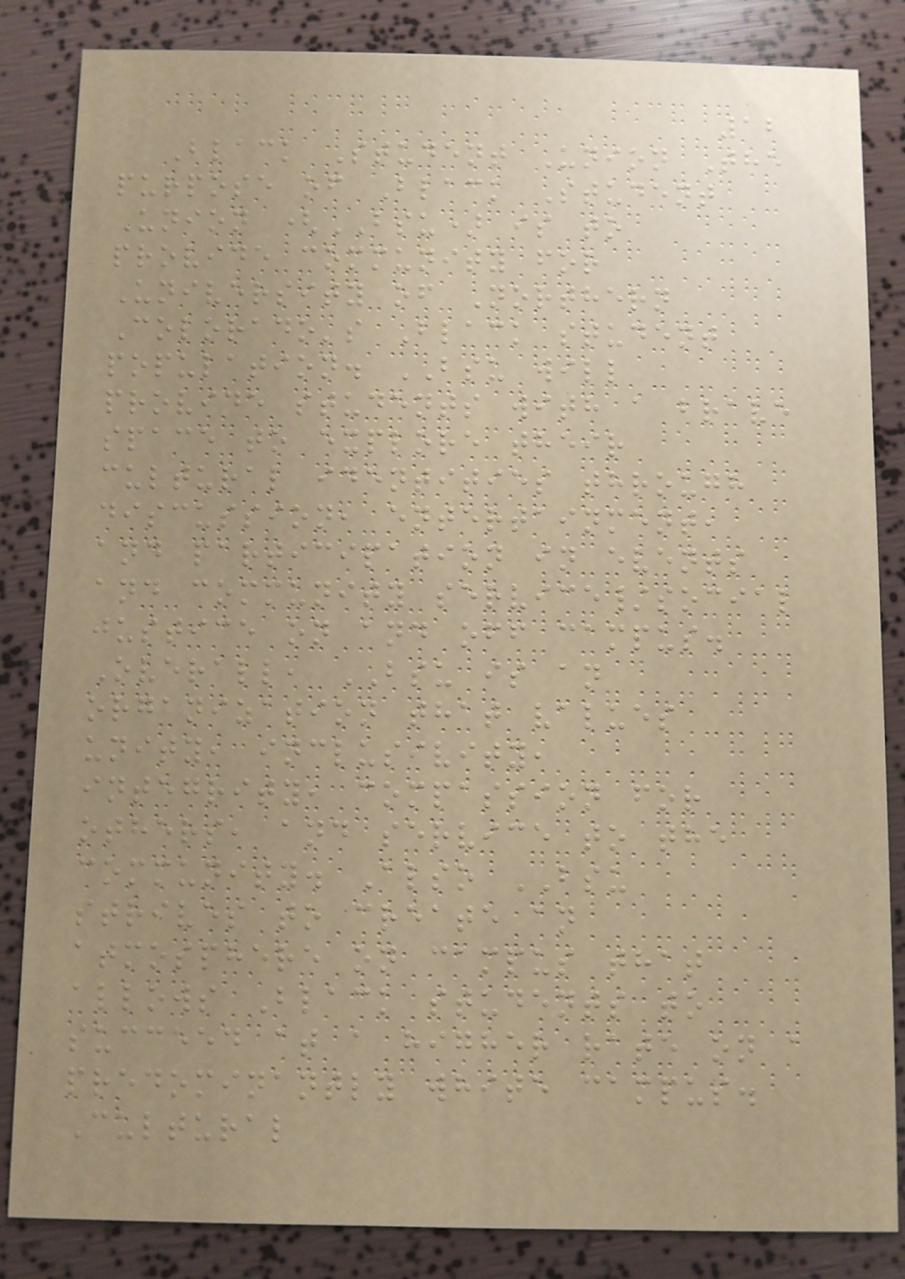12
Black Student Union The
purpose of Black Student
Union (BSU) is to
provide community for
University of Northern
Colorado's Black student
population. BSU will
provide students with a brave
space to explore their
cultural identities through
discussion, entertainment,
and participation in events
and community service/social
justice on and off campus.
Overall, BSU is an
organization that values
unity, inclusivity,
integrity, compassion for
others, and service to the
community. Also BSU
strives to create an
atmosphere on campus that
allows Black students to
succeed at a higher rate on a
predominantly white campus.
Cultural
